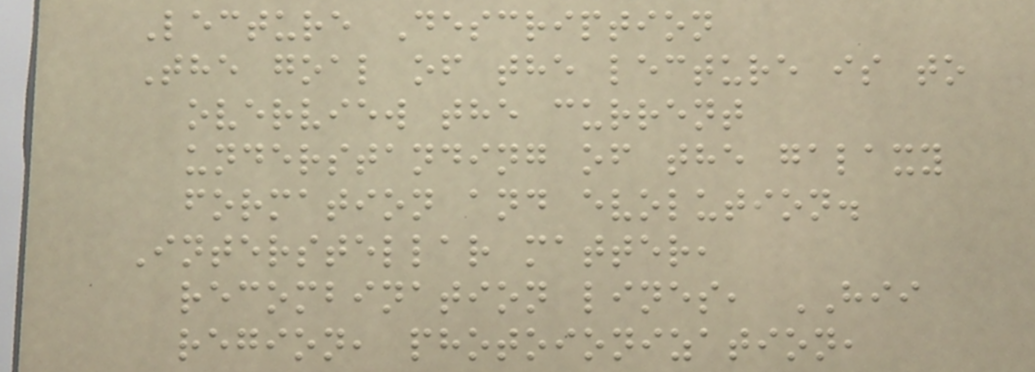Lecture Description
The goal of the lecture is to
overview the current
understanding of the galaxy
formation and evolution.
Interstellar matter,
recombination lines, HII
region, photoionization,
